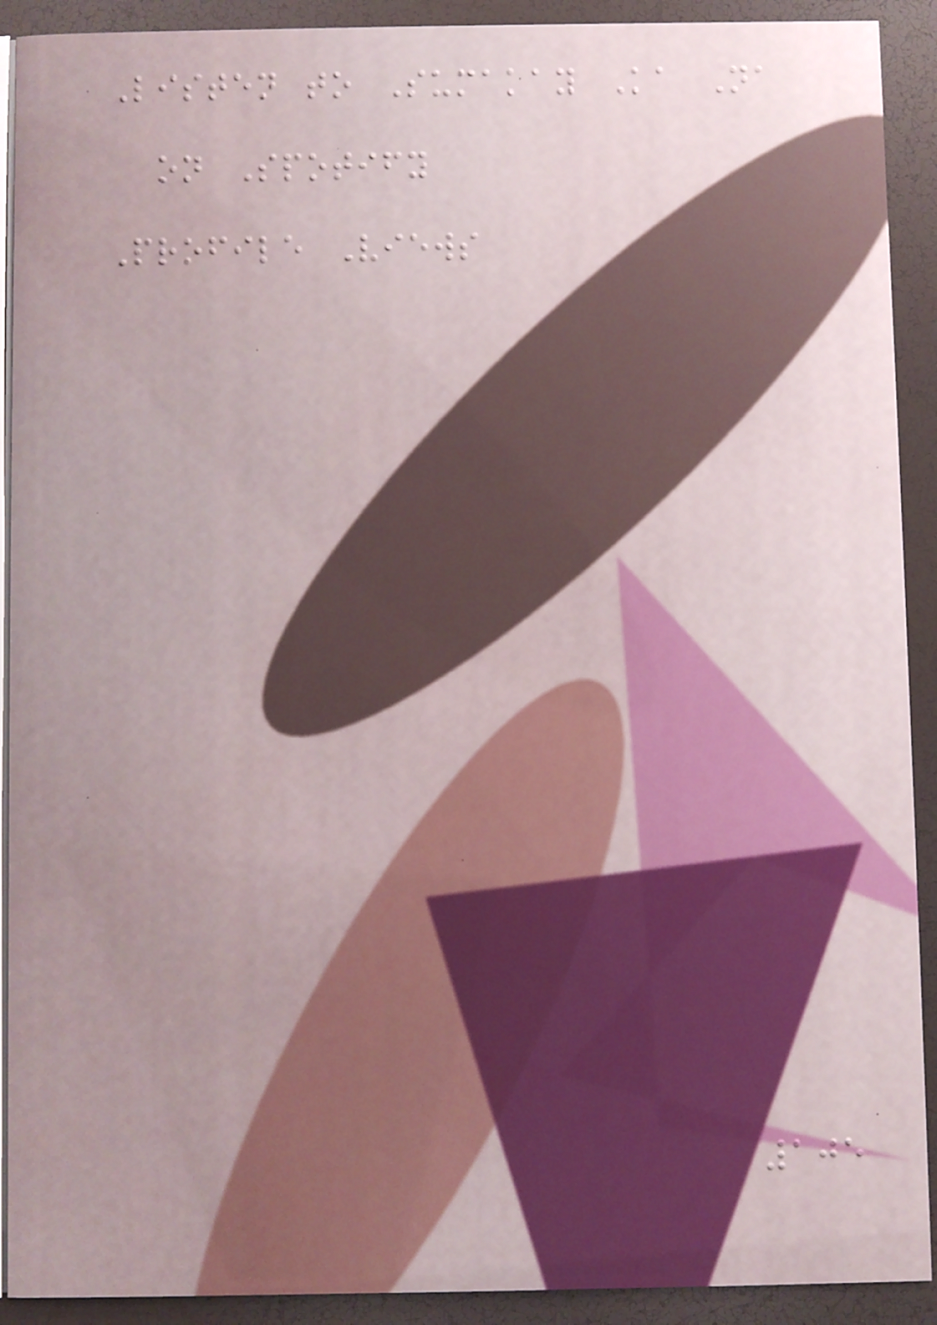Listen to Sumakay Ka Na
on Spotify
Profile Views
105
